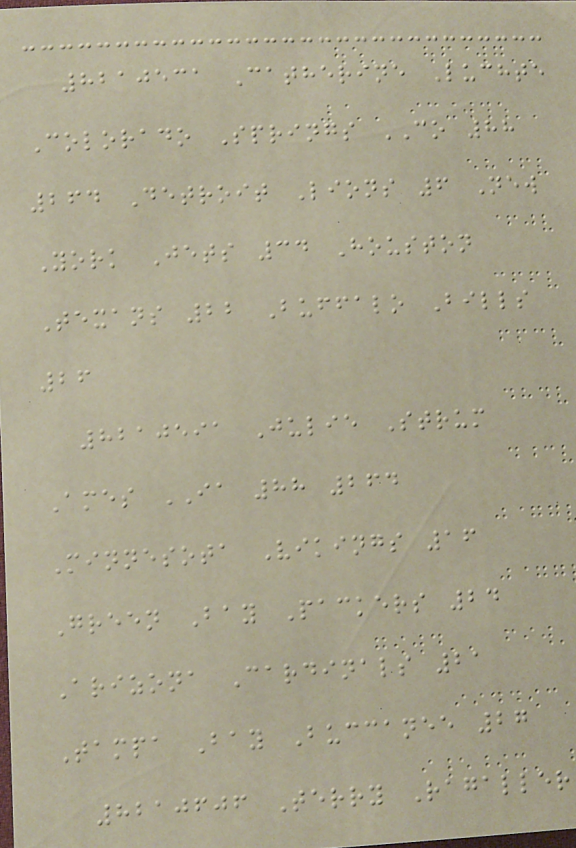8210531 Catherine Luchte
Colorado Springs CO 88
264 Detroit Lions 6 New
York Jets 34 Houston
Texans 22 Buffalo Bills
26
8210591 Julie Strum
Ames IA 88 264
Minnesota Vikings 16
Green Bay Packers 24
Arizona Cardinals 21
Tampa Bay Buccanee 27
8210606 Terry Ragaller
